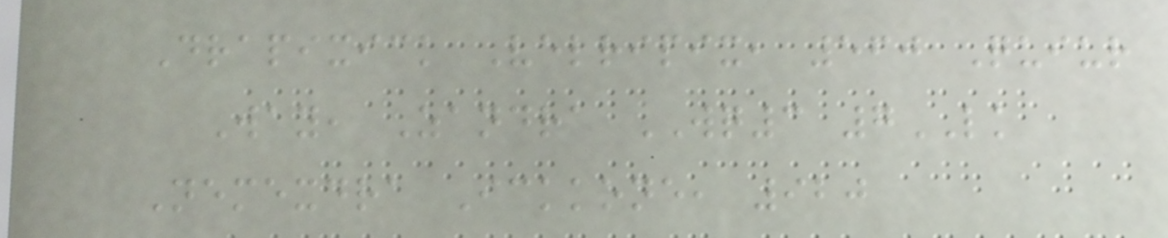Drapixick Velripix, 560 Quiur
Way, Zandra WQ3 7LK
Nemexdra Ickkone, 920
